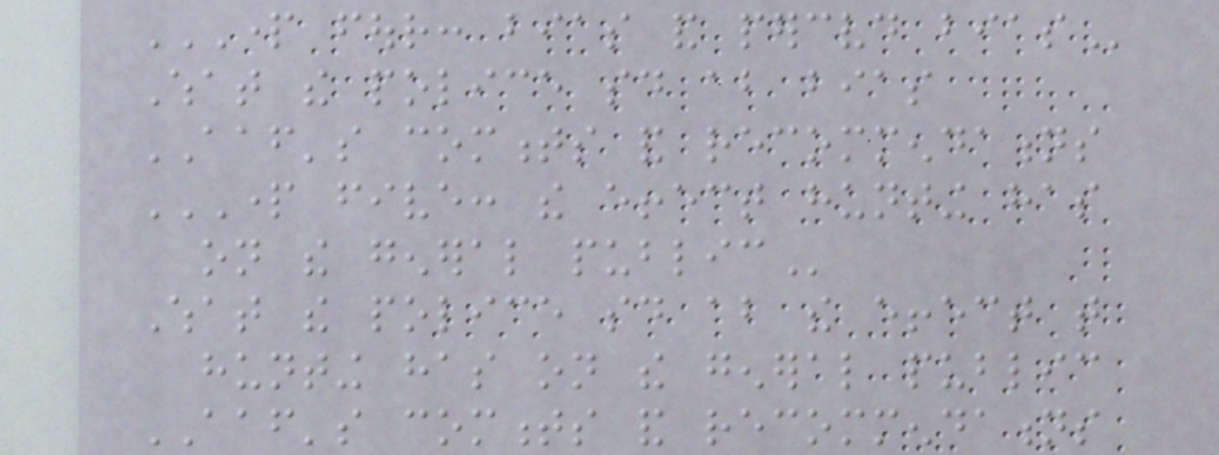PART FOUR: BIAS AND PERCEIVED BIAS
What the police said about bias
AAF's comments and recommendations
PART FIVE: THE EFFECT HUNTING HAS
ON THE GENERAL PUBLIC
What the police said about the effect that
hunting has on the general public
AAF's comments and recommendations
